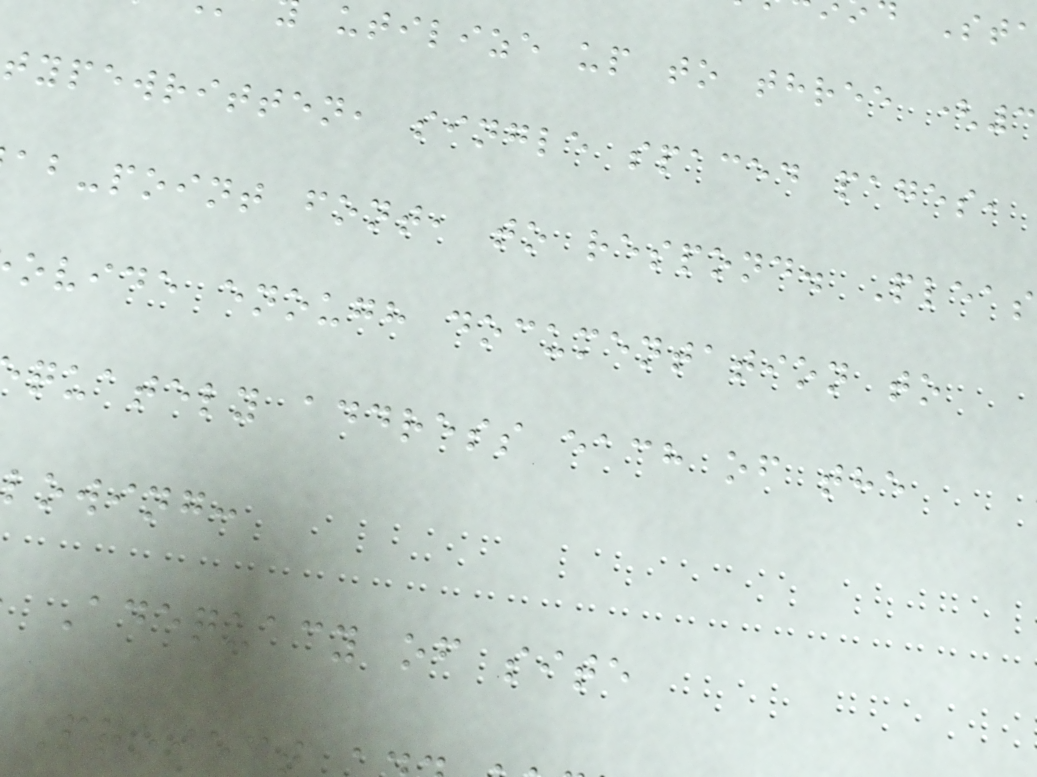utilize up to three (3
typewritten, single spaced pages,
ab-point font, to respond. Pleas
ovide enough documentation to
quately address each of the
lowing:
Adequacy of site
